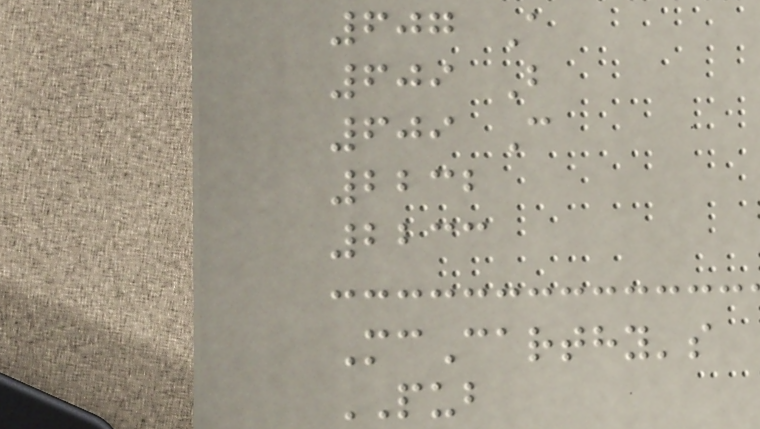607 A
609 B
609 C
2232
2233
McCarthy's
PUB
